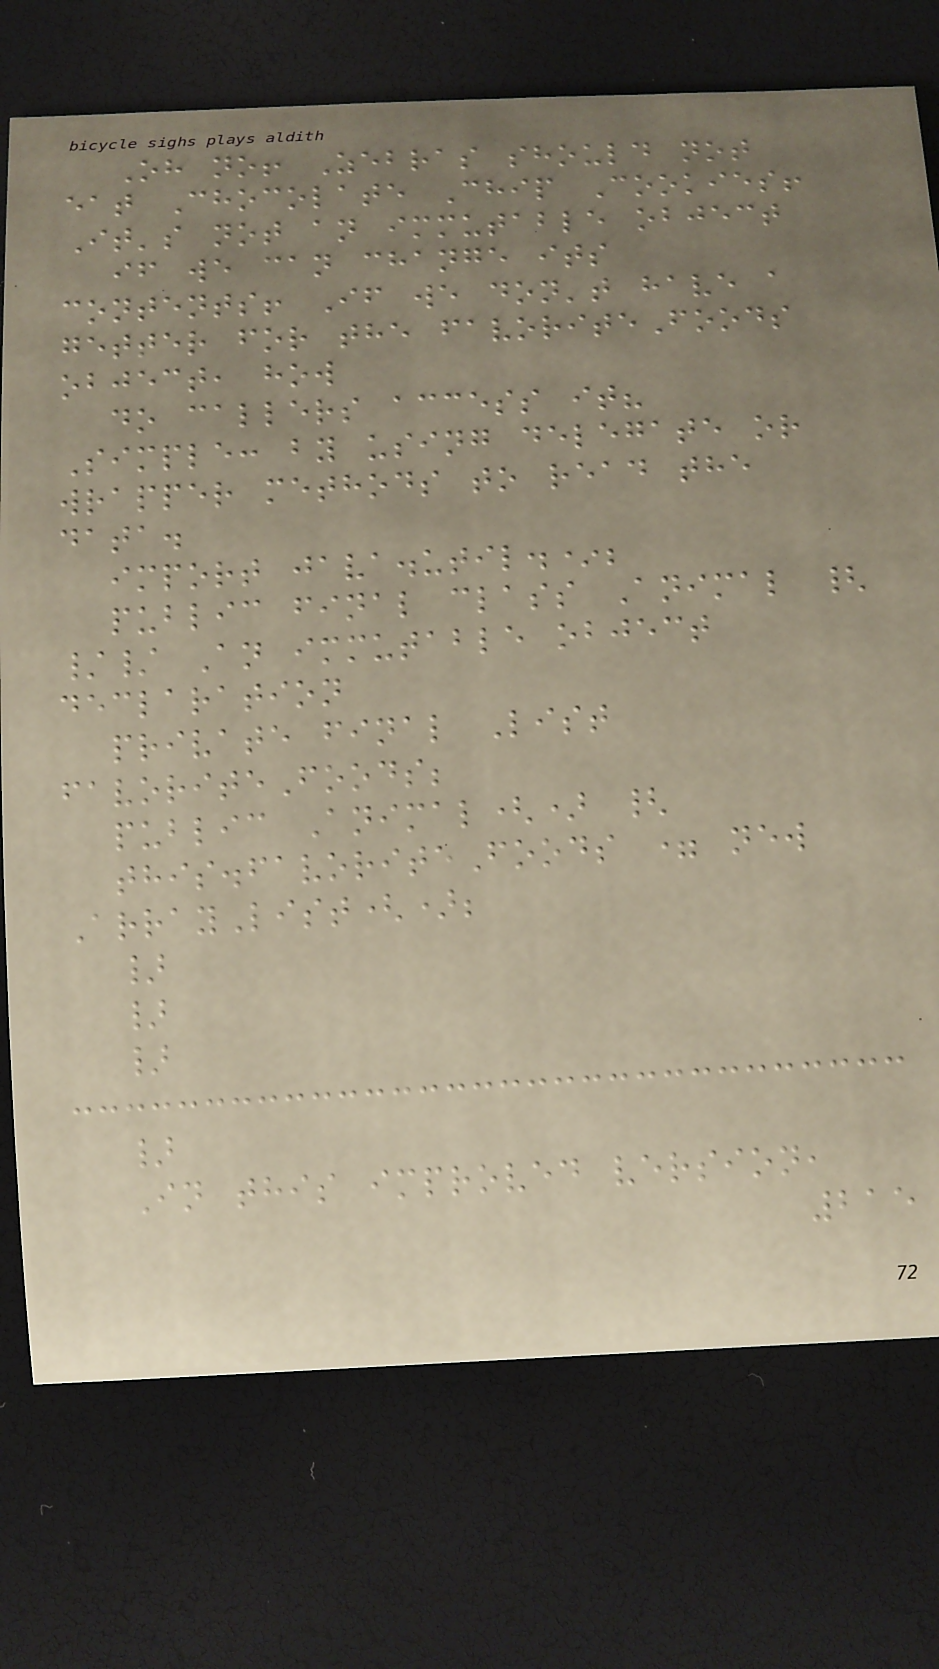Oh no! Zebras should not
eat Chocolate Chip Cookies!
It's not an immutable object
if we can change its
contents! If we don't have a
getter for the favoriteFoods
object, how
do callers access it?
Simple: by using delegate or
wrapper methods to read the
data.
import java.util.*;
public final class Animal {
// An immutable object
declaration
private final List
favoriteFoods;
public Animal() {
this.favoriteFoods = new
ArrayList();
}
}
}
}
In this improved version,
215
